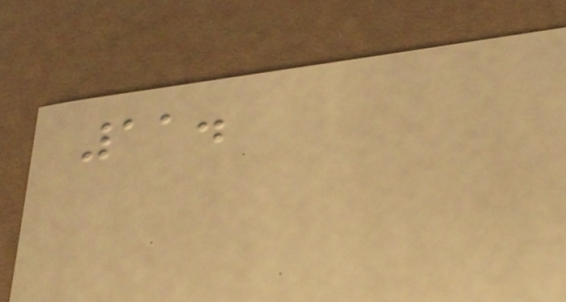11.
